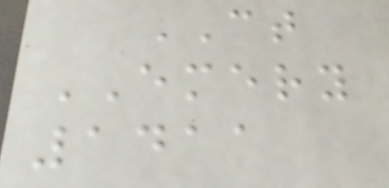CT
EMERY
1411
